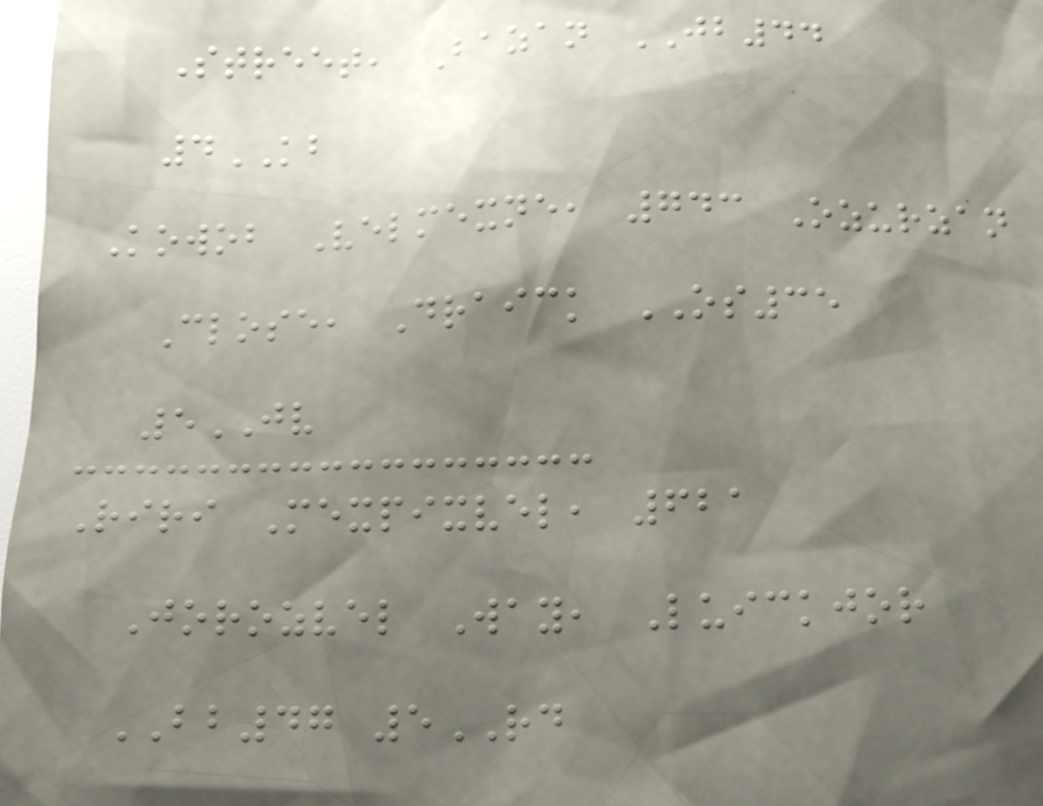Street, Bazan JB44
4KB
Kowob Velmexne, 743 Ozurzan
Close, Draick OS35
5JV
Riri Mexpixvel, 621
Jorozvel Way, Luickjor
BB47 5RD
